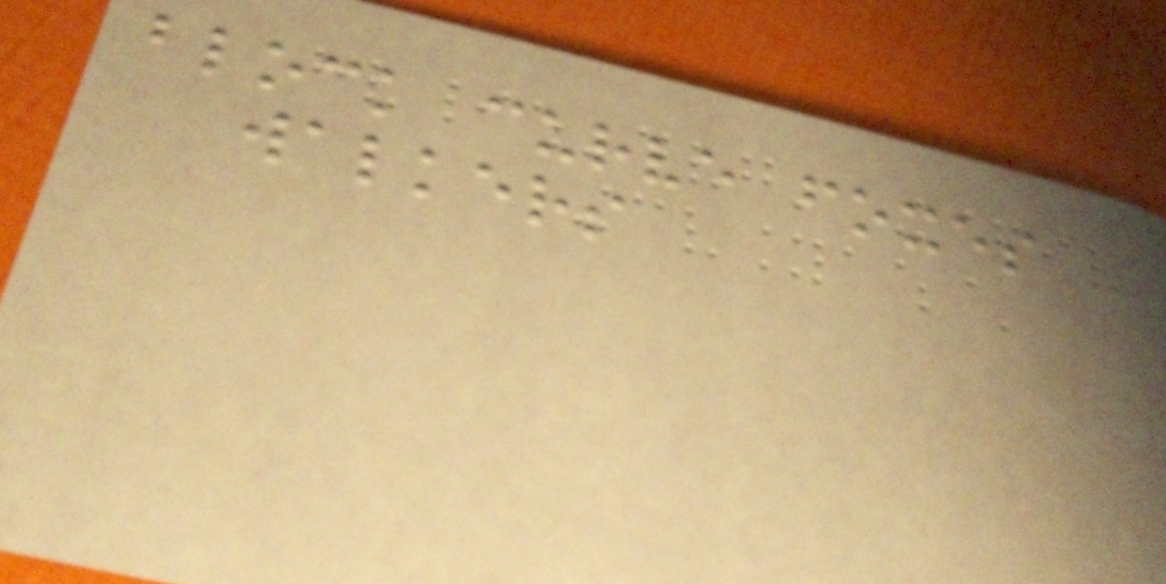block curve foxes
walkers
